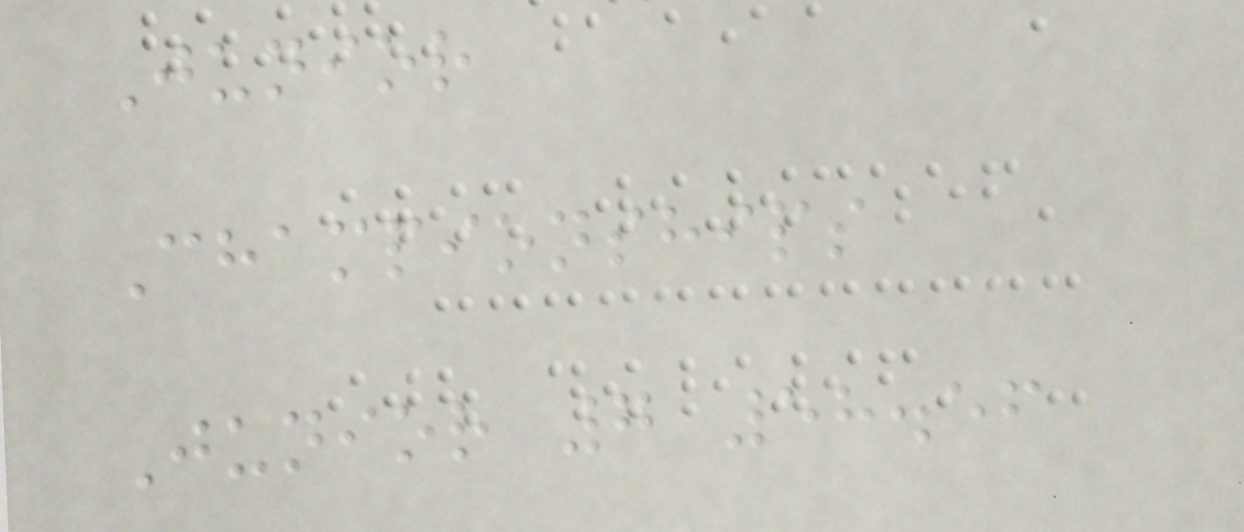Junior
Championships
Junior 7 58.56
